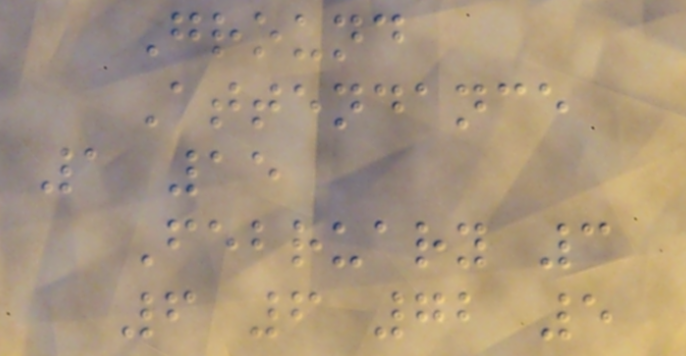Ground
Attendance
1 15
February 3
6 6 72 5
